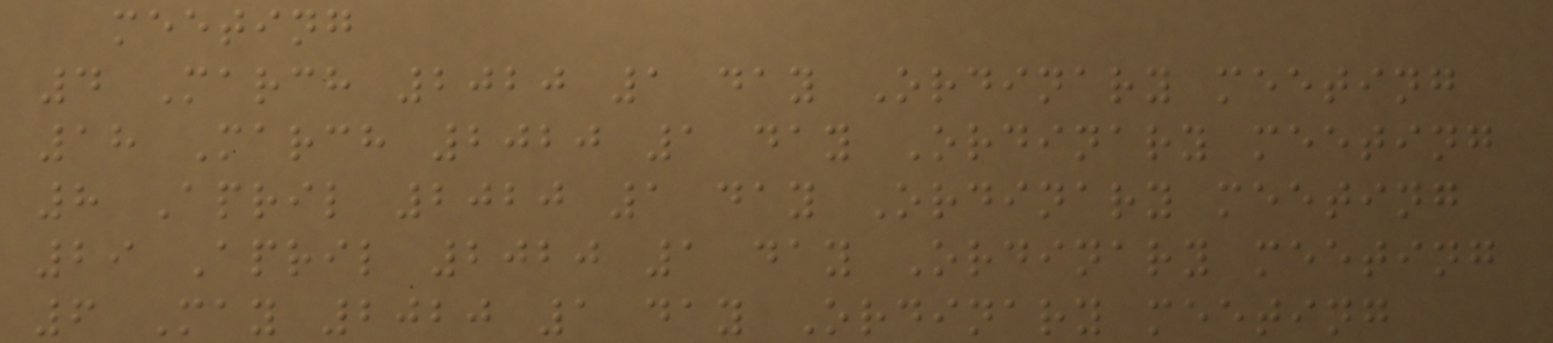meeting
4 March 2020 1 day Ordinary meeting
18 March 2020 1 day Ordinary meeting
8 April 2020 1 day Ordinary meeting
29 April 2020 1 day Ordinary meeting
6 May 2020 1 day Ordinary meeting
